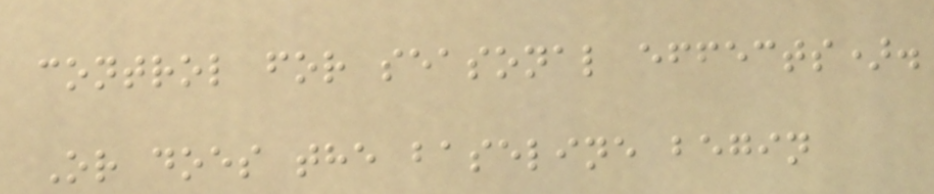control for seasonal effects).
Or does the baseline begin
